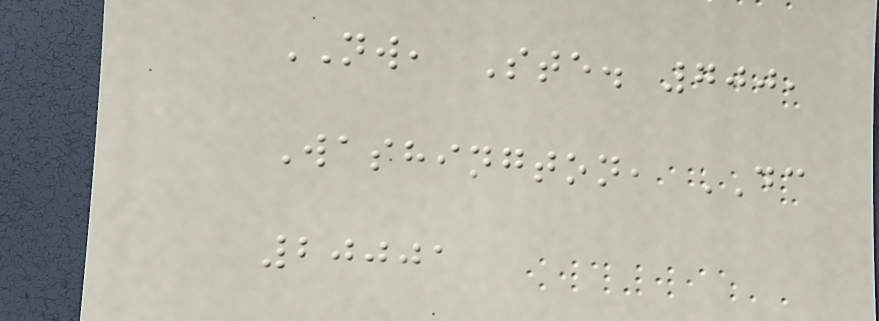NW, Ste. 700,
Washington, DC
20001
